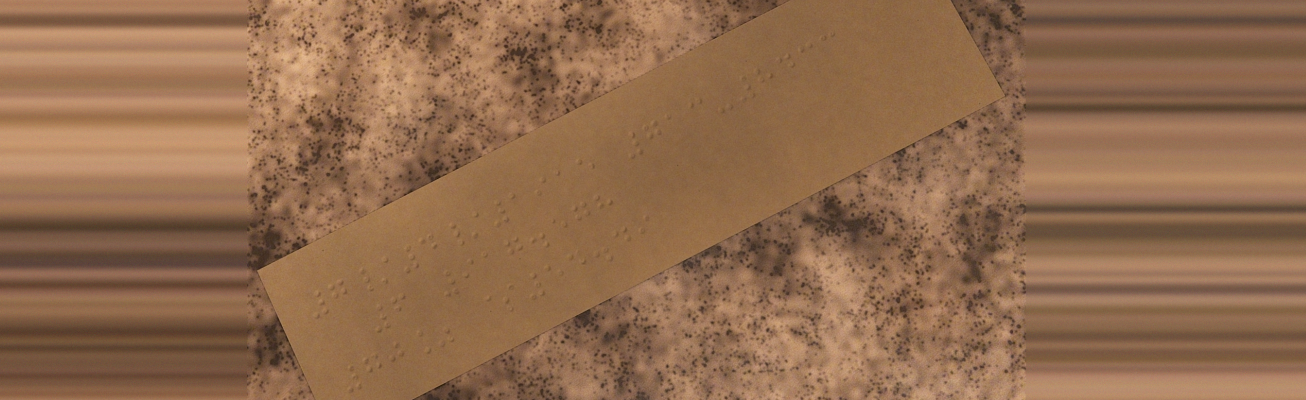7/4/1915 713-8433
6 917.578
70% $54.49
